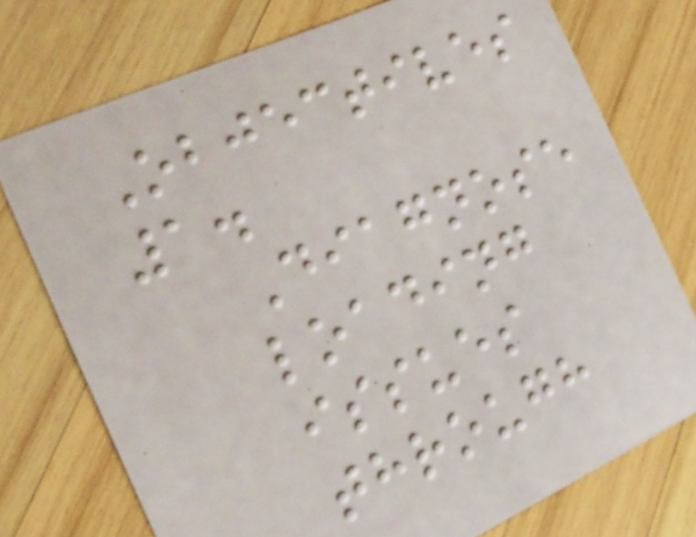Objectives
1.
Diagnose
loading
issues
through
